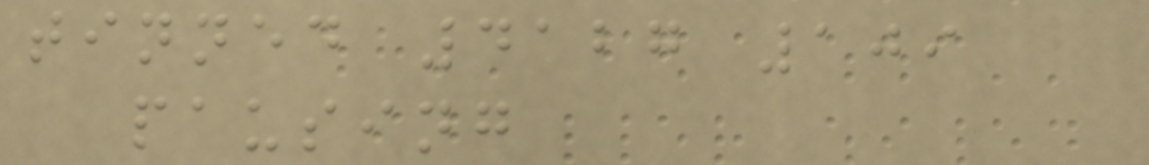tinned 4127 109
pausing
